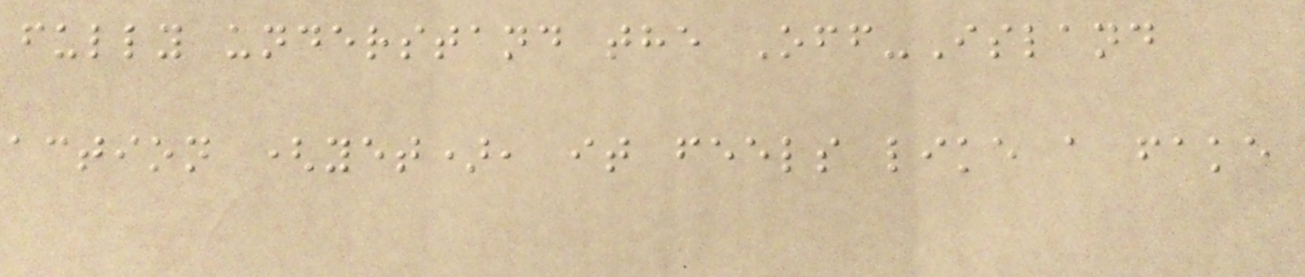fully understand the Off-Island
action (yet), it feels like a fake
